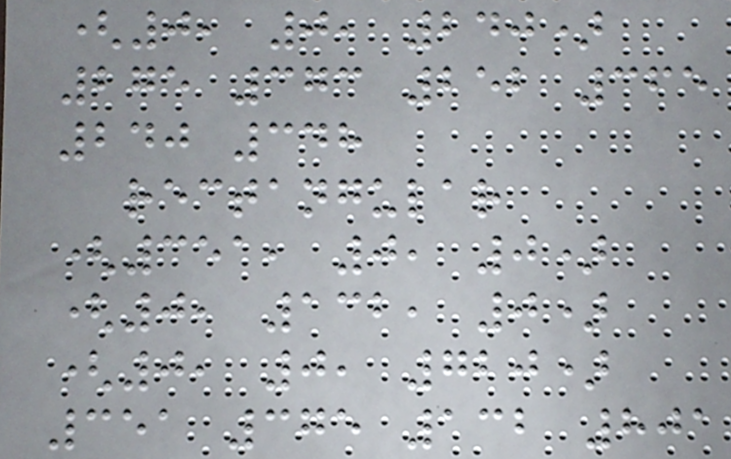(0, 0, 240)
275 373 252 365
240 348
rectangular
(351, 0, 0)
(0, 132, 0)
(0, 0, 720)
351 375 132 801
